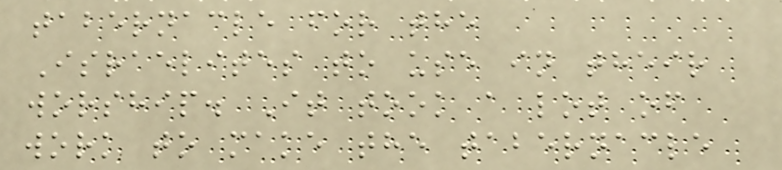tabernacle for the
Israelites to use in their
worship. It took a lot of
work to make the tabernacle
